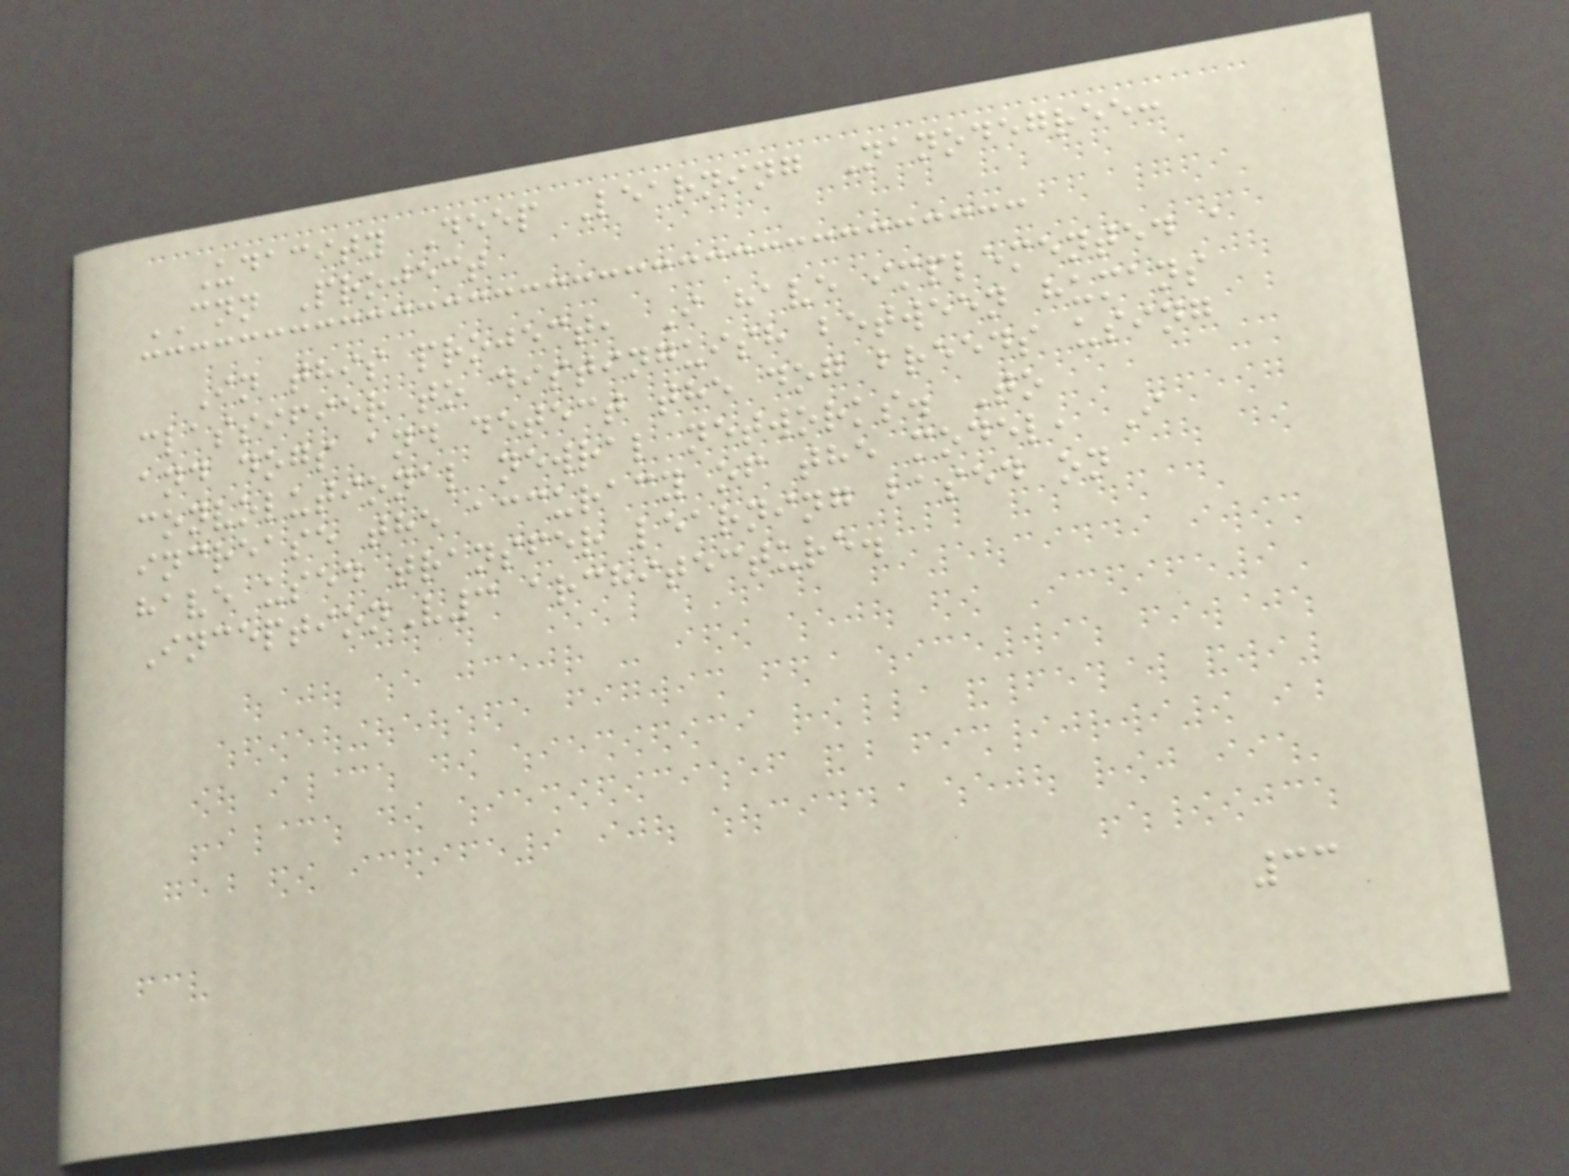Udacity Deep Learning Nanodegree:
CNN Project
In this project, I have implemented a
classifier to distinguish between humans
and dogs and detect the dog breeds using
convolutional newral networks. To
increase the accuracy of the model, I
have used transfer learning based on
InceptionV3 architecture.
33
